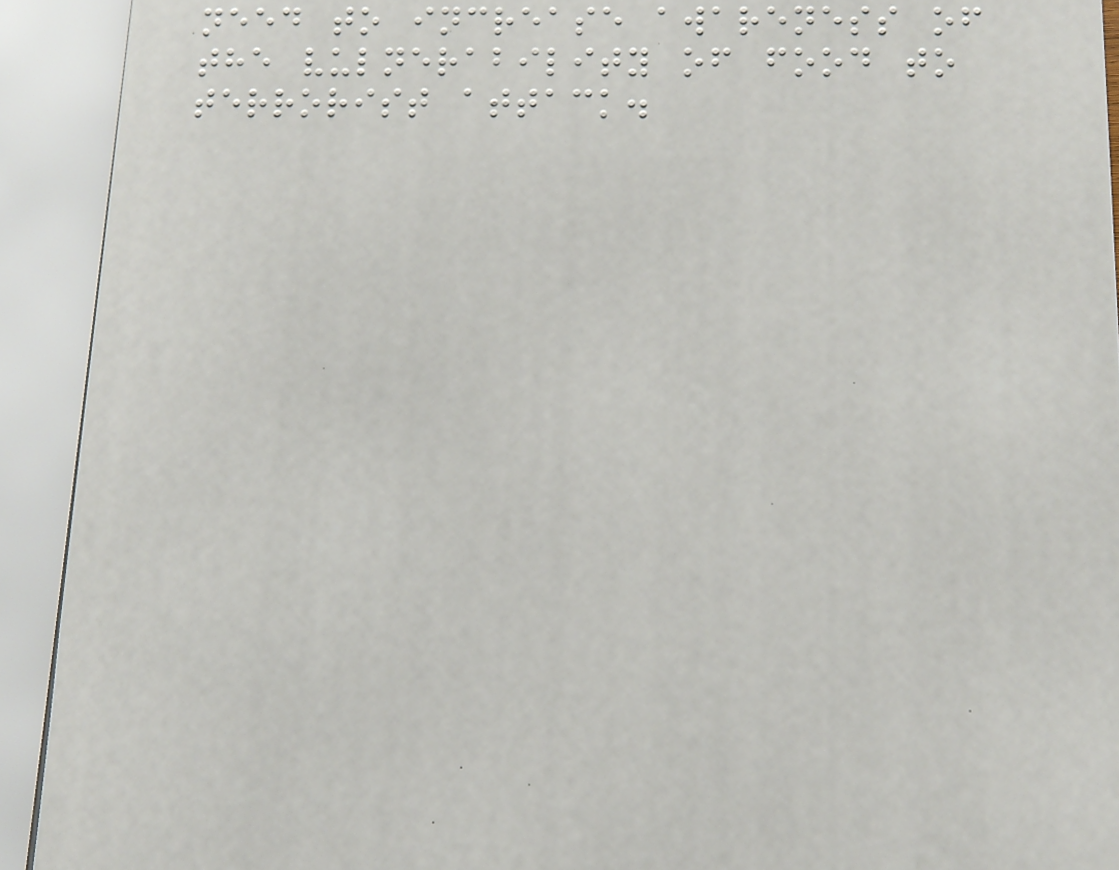need to increase awareness of
the vulnerability of food to
terrorist attack.
